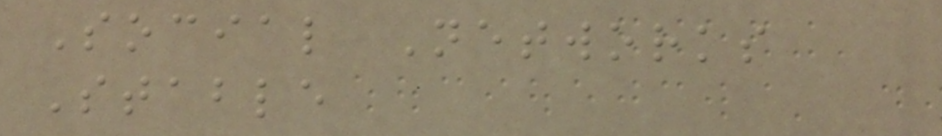Social Networks
Stable
